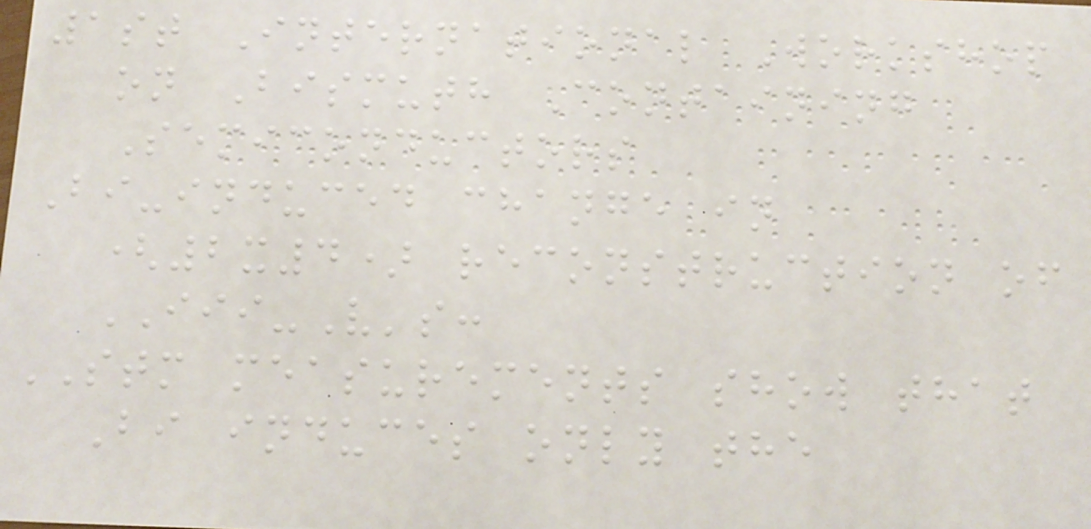1st International Workshop
on Bismuth Containing
Semiconductors
Bi-induced change in
(2x4) reconstruction of
III-V's:
STM measurements show that
Bi induces only the
